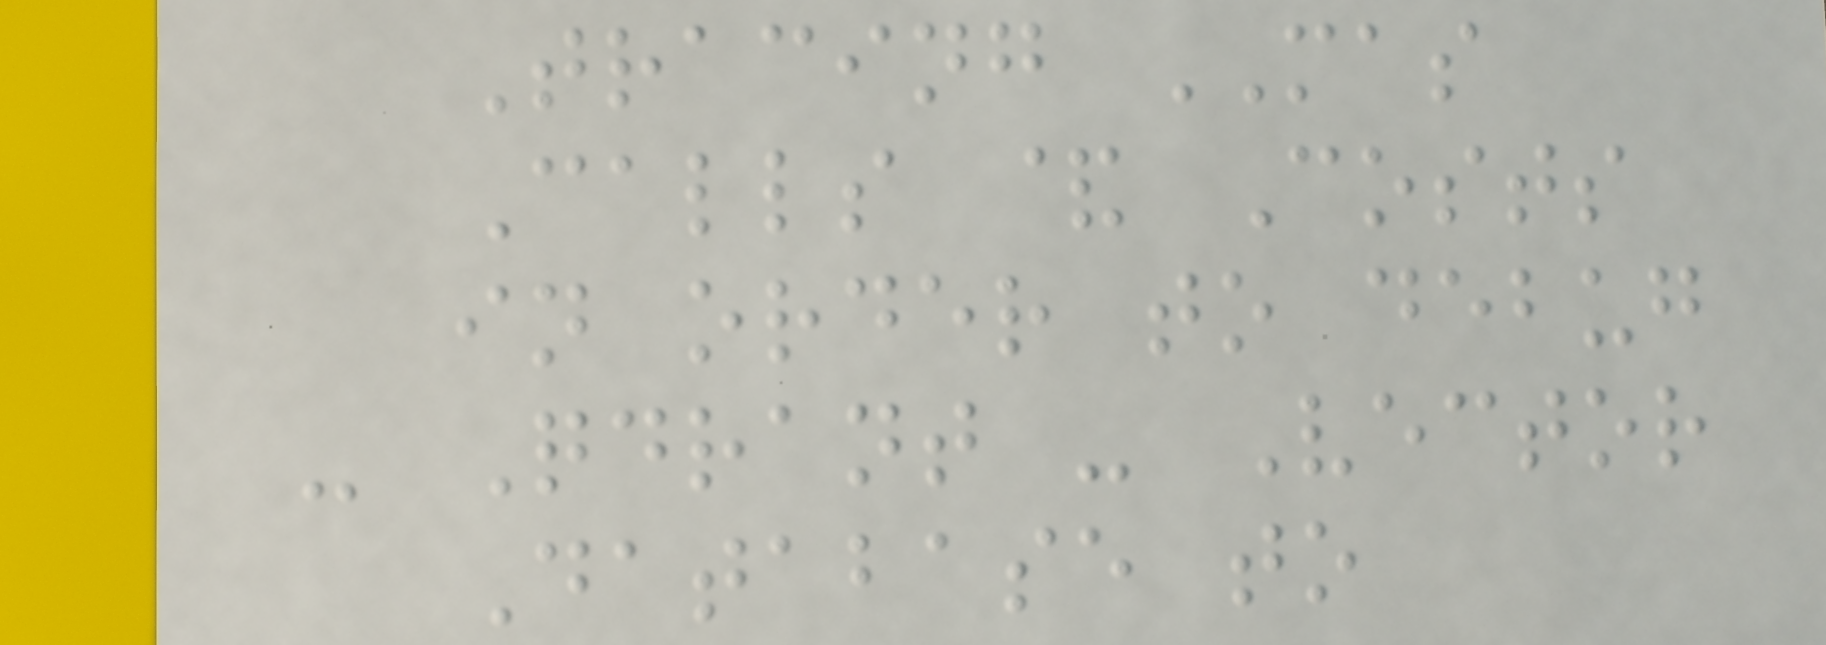Tracing MAS
Calls & Costs
in order to debug
- Qdrant - Vector
Database to
